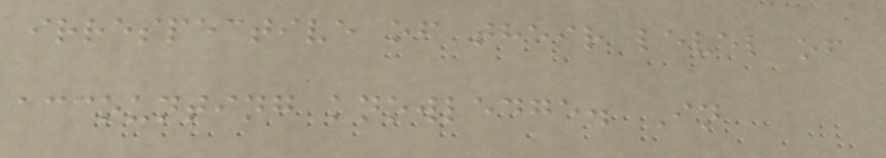irrespective of their level of
accounting knowledge. In
